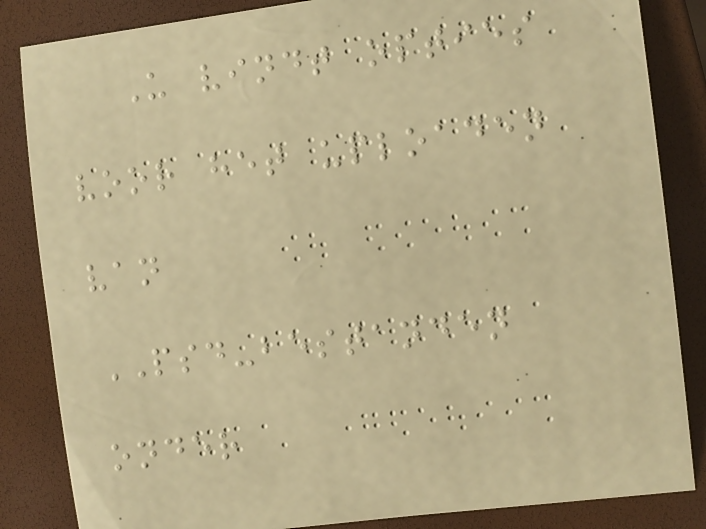U vindt opties
voor het uploaden
van
PSD-bestanden
onder
